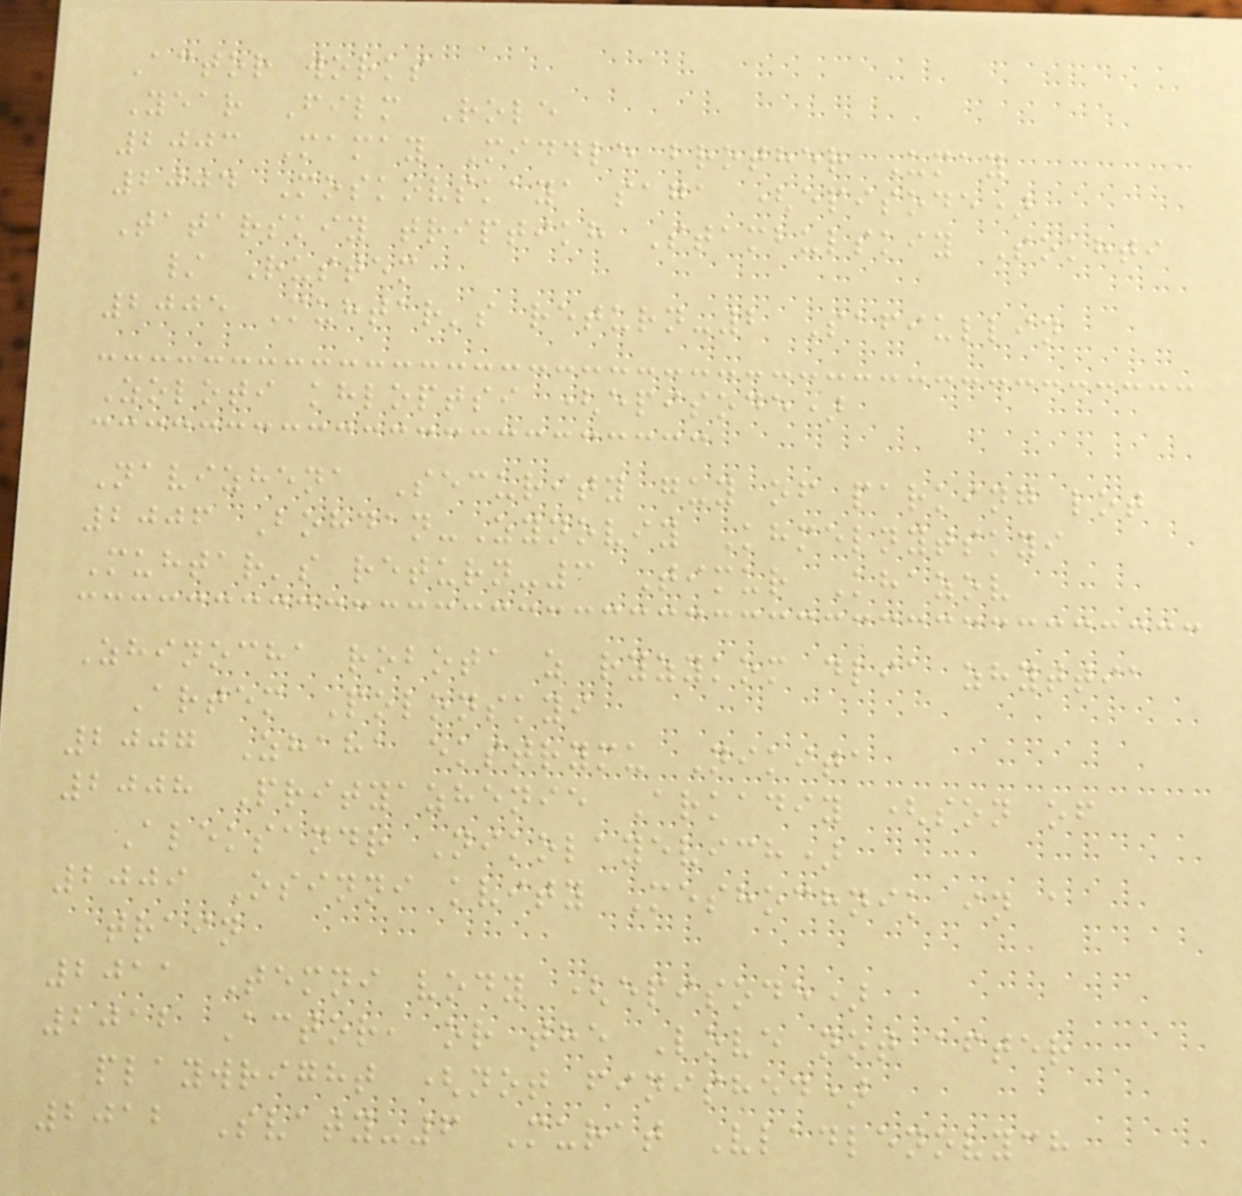Actor works
Year Film Role
2003 Mamay Middle brother Umay
2004 Moskovskaya saga (episode)
Tatarskiy triptikh Stambulskiy Sokhti
/ Rustem
2005 Muhtar's return-2 Safiullin
Zoloti khloptsi (episode)
Navizhena Security guy of parking lot
2006 Bohdan-Zynoviy Khmelnytskyi
Muhtar's return-3 Timur Khazov
Zhinocha robota z ryzykom dlia zhyttia
Artem Polonskyi
2007 Zhaha ekstrymu Nikita
2008 Prityazhenie Arkadiy (son of
Aleksandr Nikolayevich)
2009 Osinni kvity Meshochnik in a
train
2011 Temni vody (episode)
2012 Actor, or the Love not after
playwright (not finished)
2012 Svaty-6 Murat Vladlenovych
